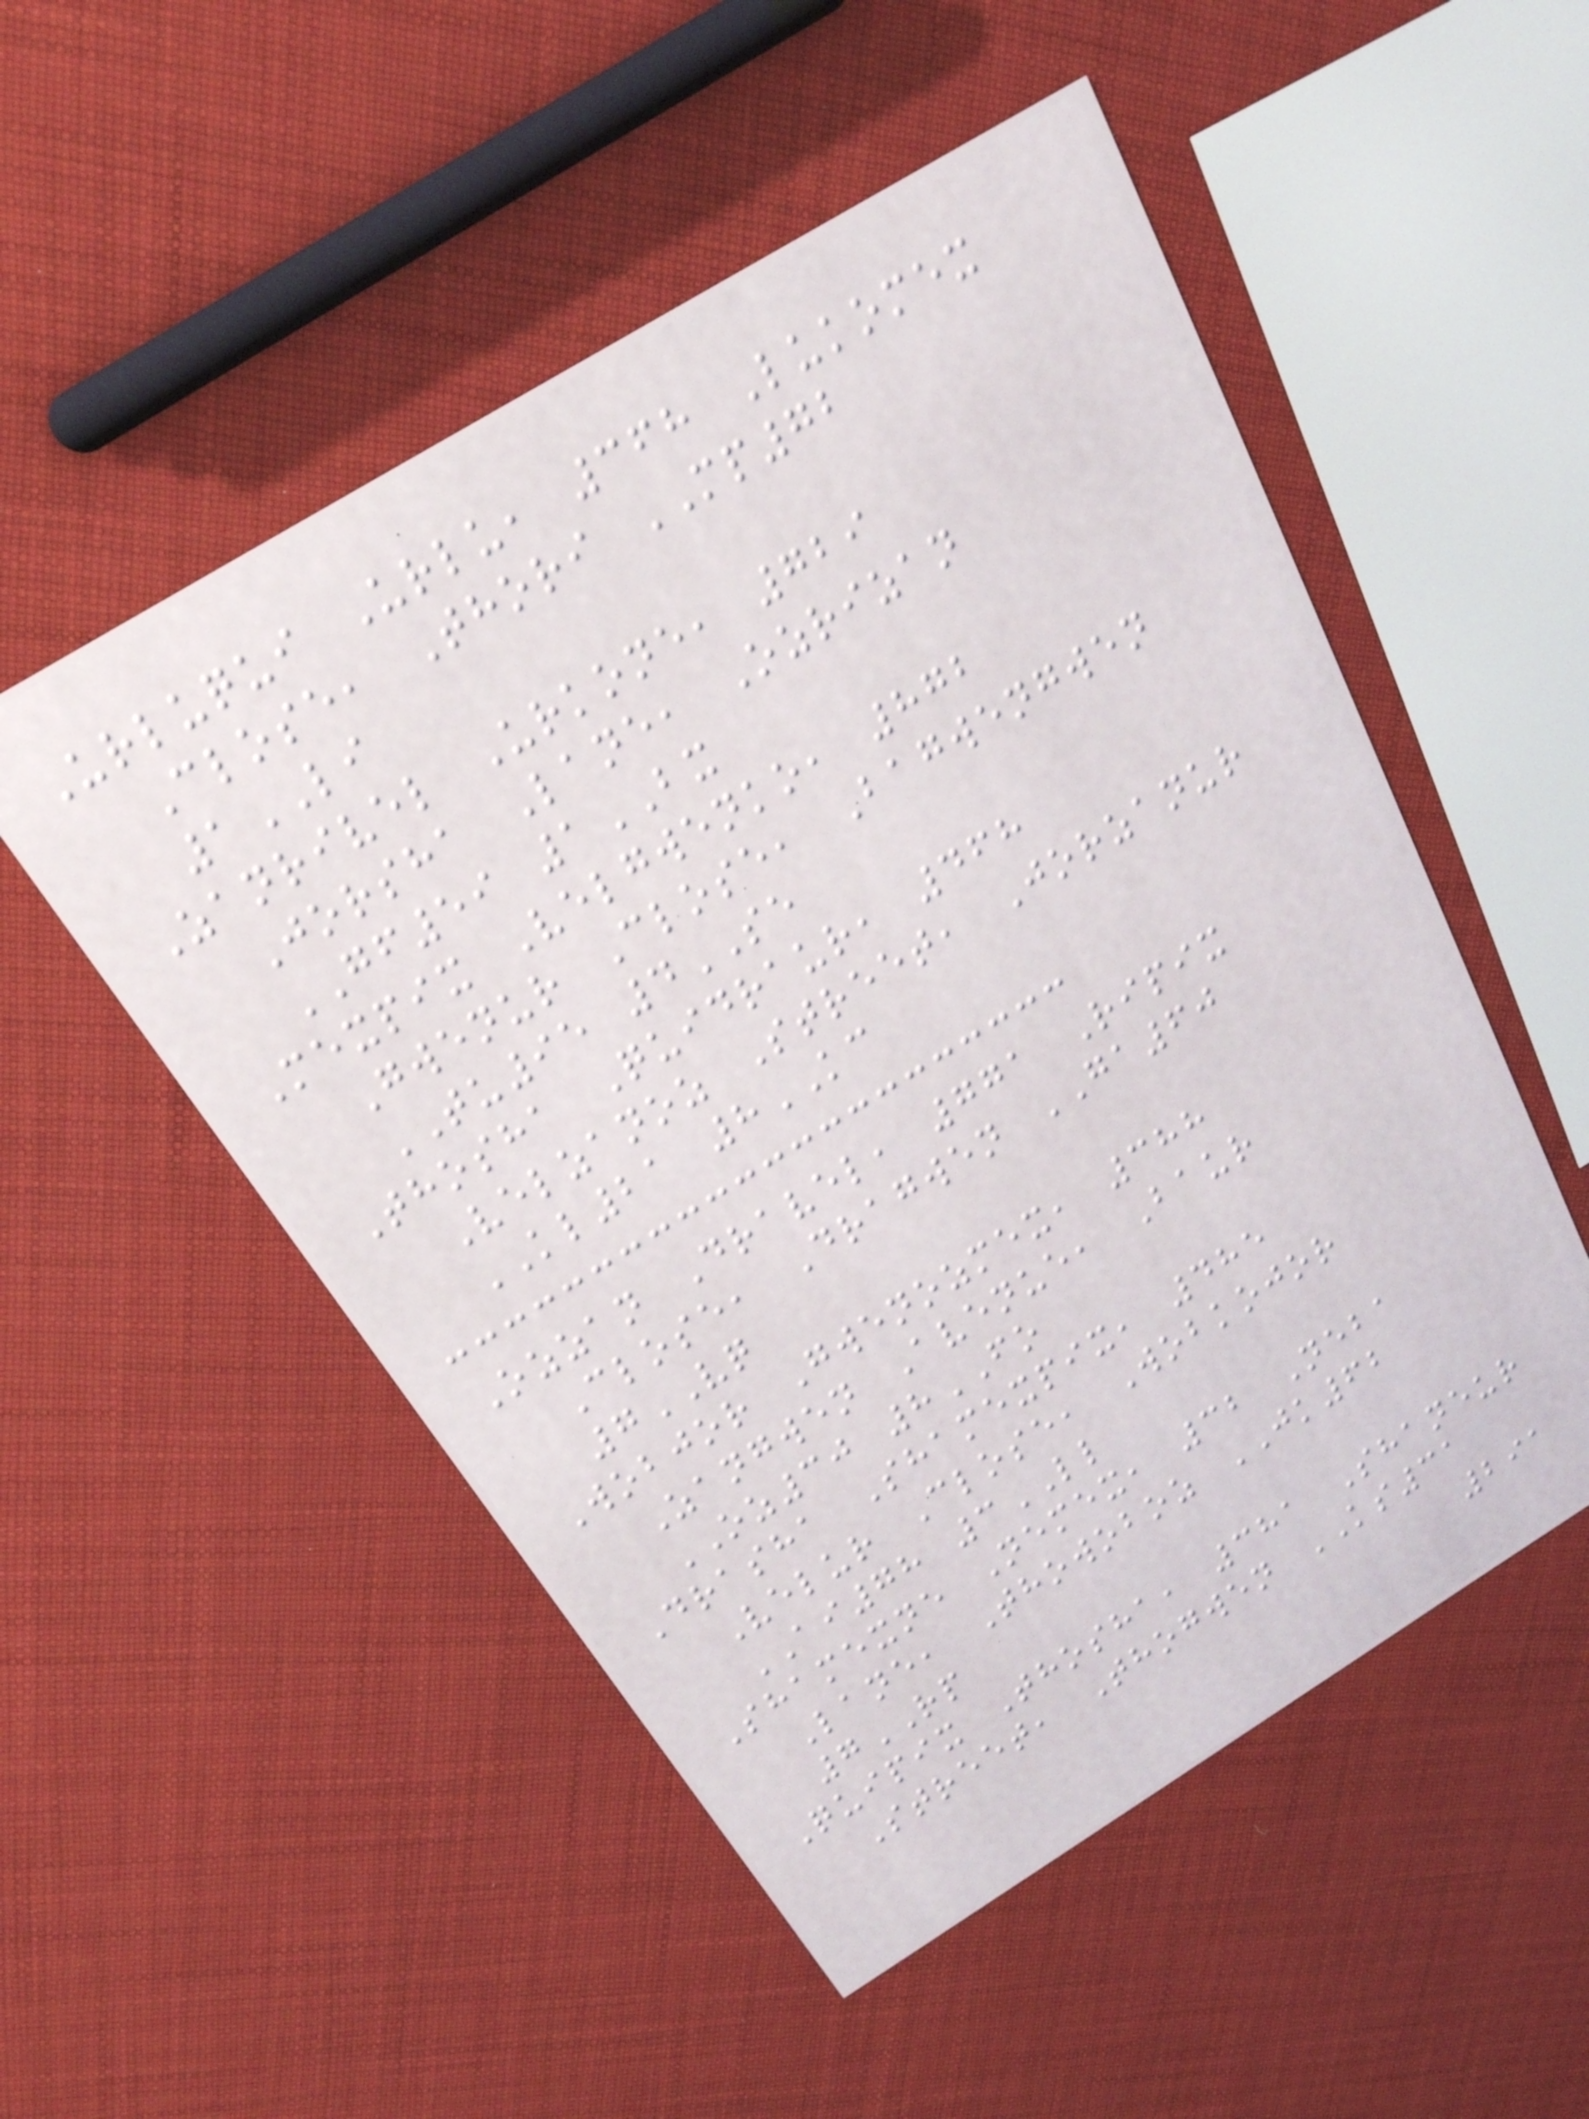Urluqui Urlu, 368 Lukomex
Close, Thori MP72
1LI
Zanrivel Urkone, 729
Jorsha Lane, Ozrizan
GF59 1BX
Mexpix Velgwenko, 872
Gwenur Close, Bagwengwen
TU95 4SE
Thosha Quidraur, 468
Velzanoz Street, Jorzanur
KL21 8KC
Ozzan Dravel, 771 Ripix
Close, Dragwen GA60
7VQ
Wobjor Gwenozmex, 388
Zangwen Avenue, Baur
OZ30 8FO
Drasha Shamexpix, 485
Velur Close, Wobkojor
AI78 3LL
Shamexne Nemex, 32 Neba
Lane, Thowoboz JK62
7RP
Quipix Thosha, 381 Shaneur
Street, Thogwen KS31
291
